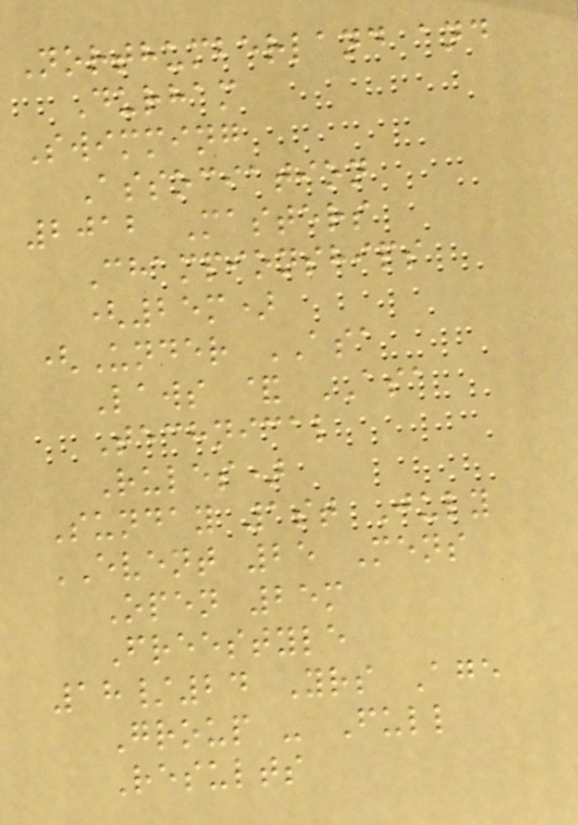Northumberland and
Durham
Swimming
Association
2012 Masters
Championships
(25m)
(Under ASA
Laws & ASA
Technical
Rules)
Sunday 1st July
EVENT 25 Mens
Open 25m
Freestyle
18/24 Yrs Age
Group - Full
Results
